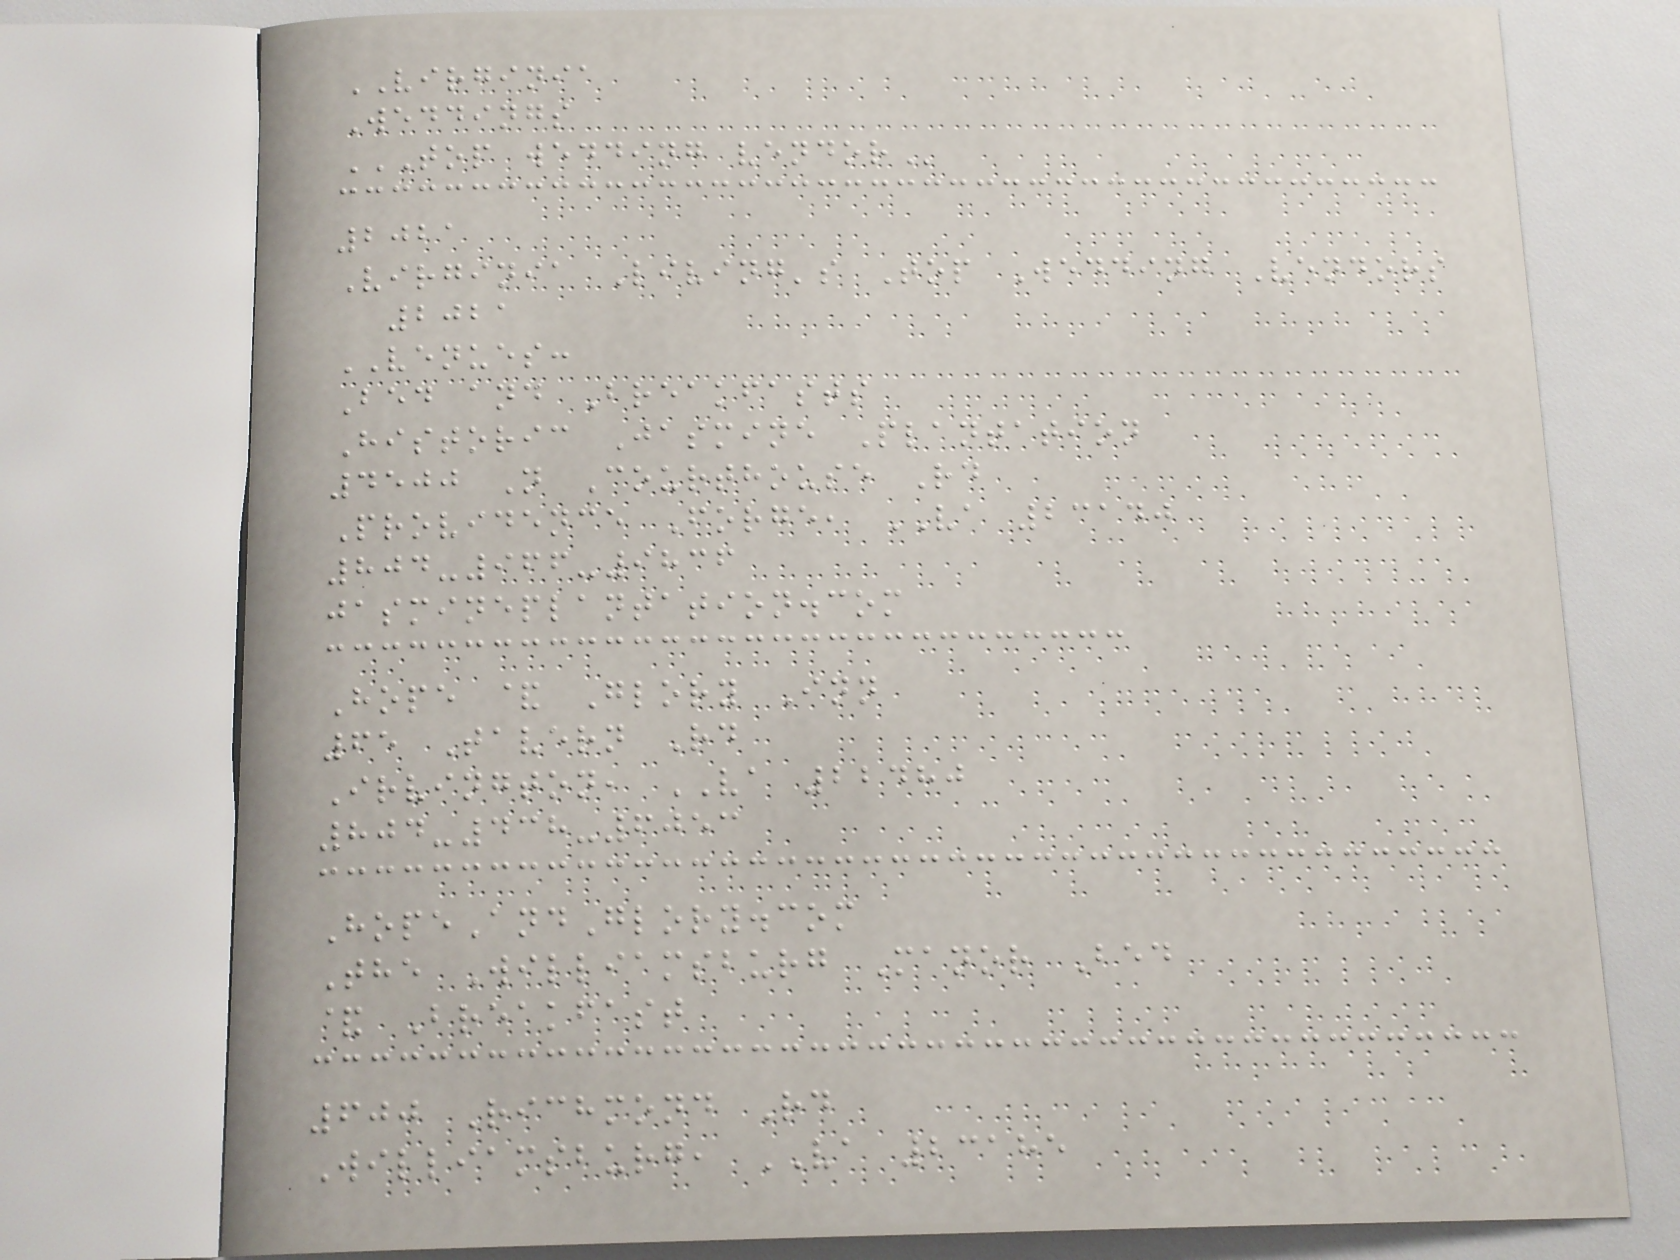VIRGINIA
Weddings
TOP WEDDING VENDOR
2021
Virginia Living's Top Wedding Vendors
2021
VENUES:
Bed and Breakfasts
Historic Jasmine Plantation
4500 N Courthouse Rd
Providence Forge, VA 23140
804-966-9836
jasmineplantation.com
Hope & Glory Inn
65 Tavern Rd
Irvington, VA 22480
804-438-6053
HopeAndGlory.com
The Williamsburg Manor Bed
& Breakfast
600 Richmond Rd
Williamsburg, VA 23185
